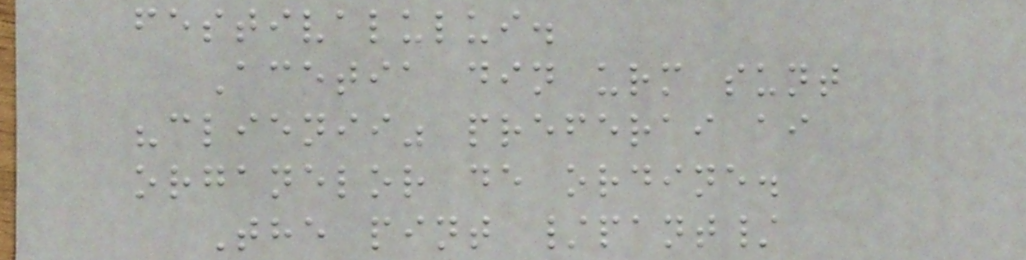festivalului.
Acetia din urm sunt
"clienii" preferai ai
organelor de ordine.
The pint /pant/
